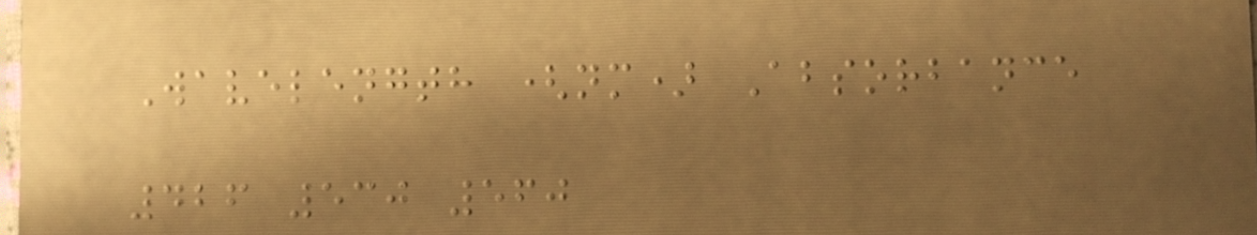Wavelength (nm) Absorbance
426 530 560
